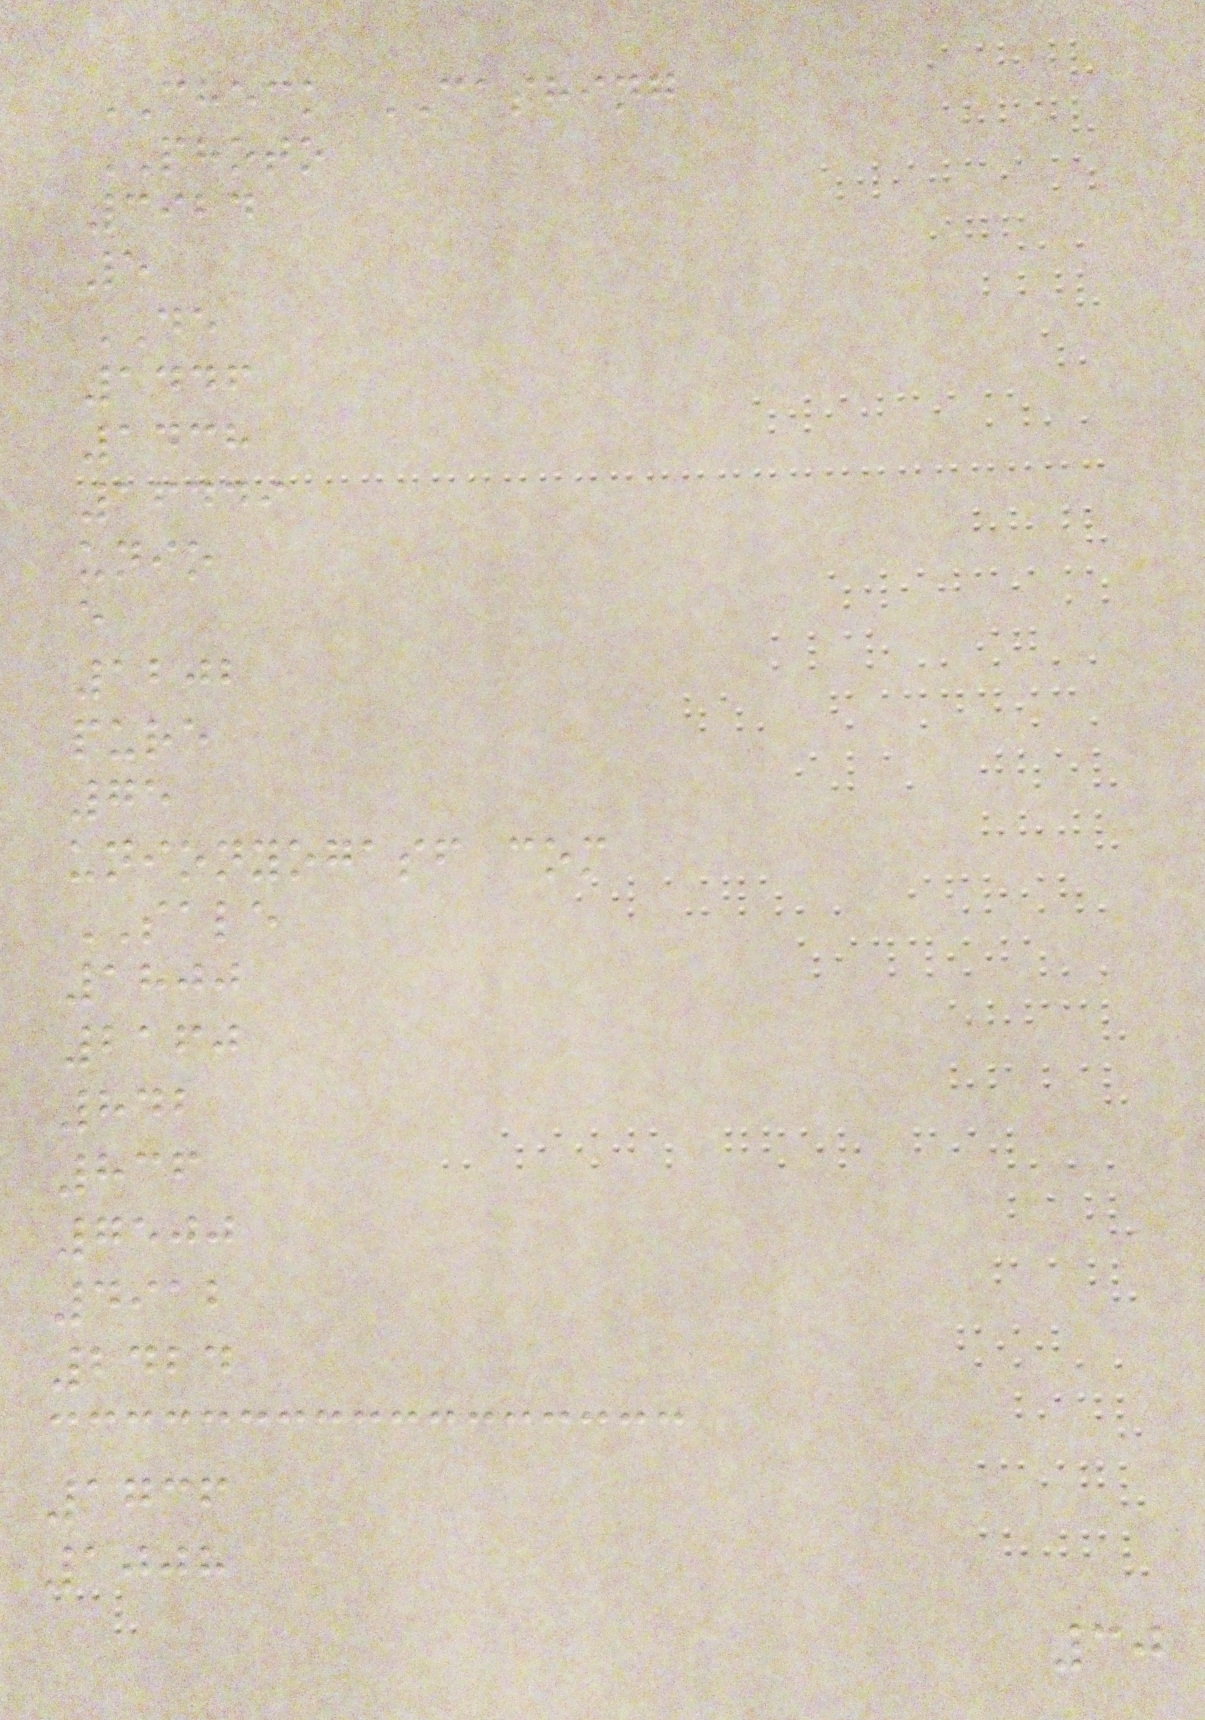CHECK CASHING
PHOTO
3924
5
DE
1446
1438
16449
unio
e
1202
pure
75
unionyogasf com
SALE
1800
2160
842
836
7500
4912
2424
1736
1008
30
